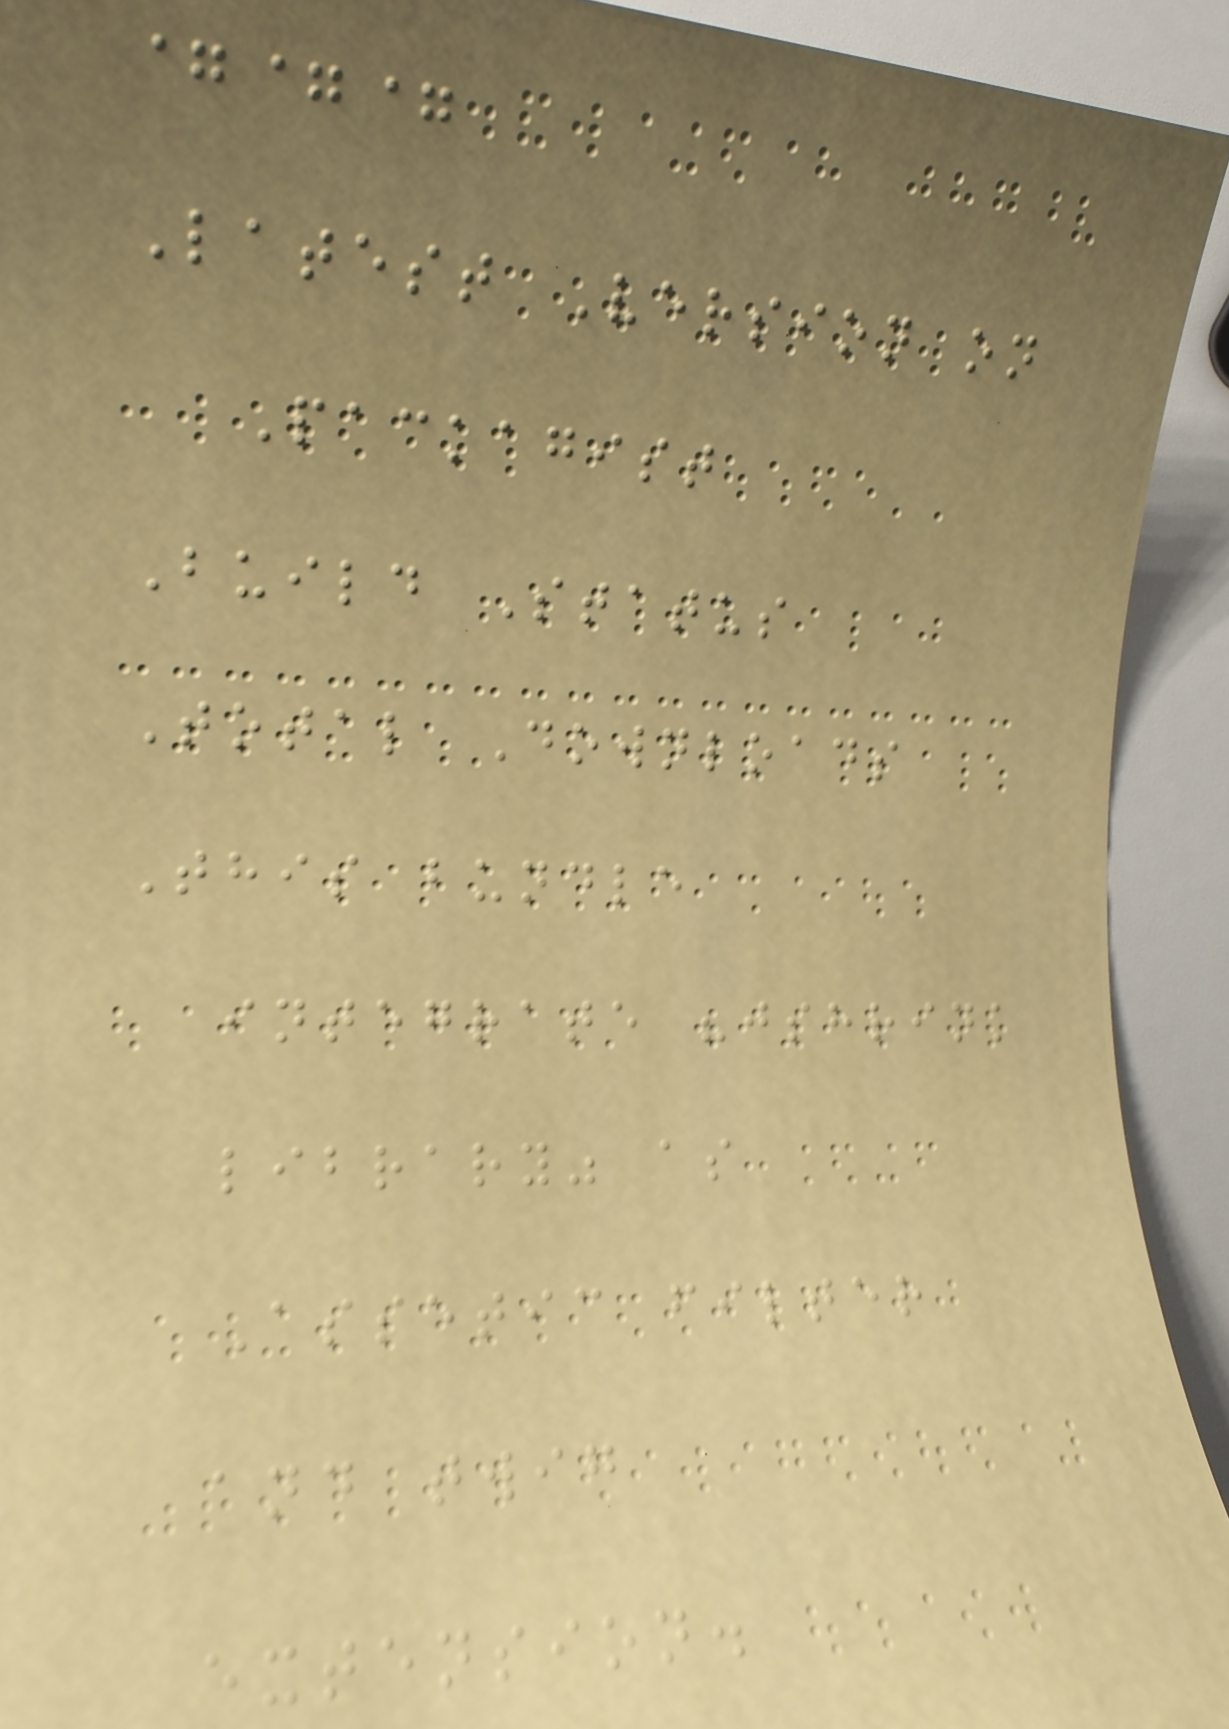===
Latest Version on
Packagist
Build Status
Total Downloads
This bundle
integrate "jshrink
library" as
Assetic filter
and twig
extension.
